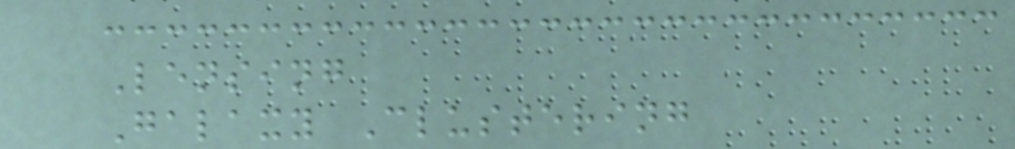Lensing
Galaxy Clustering
